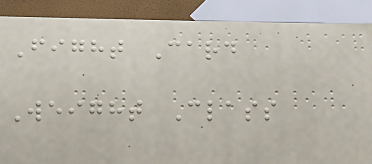Fight Card
Weight Class
